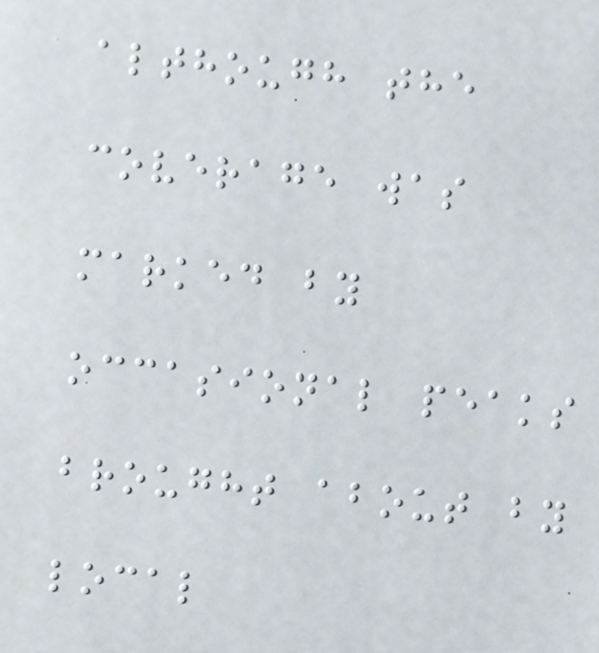although the
coverage was
marked by
occasional peaks
brought about by
local
